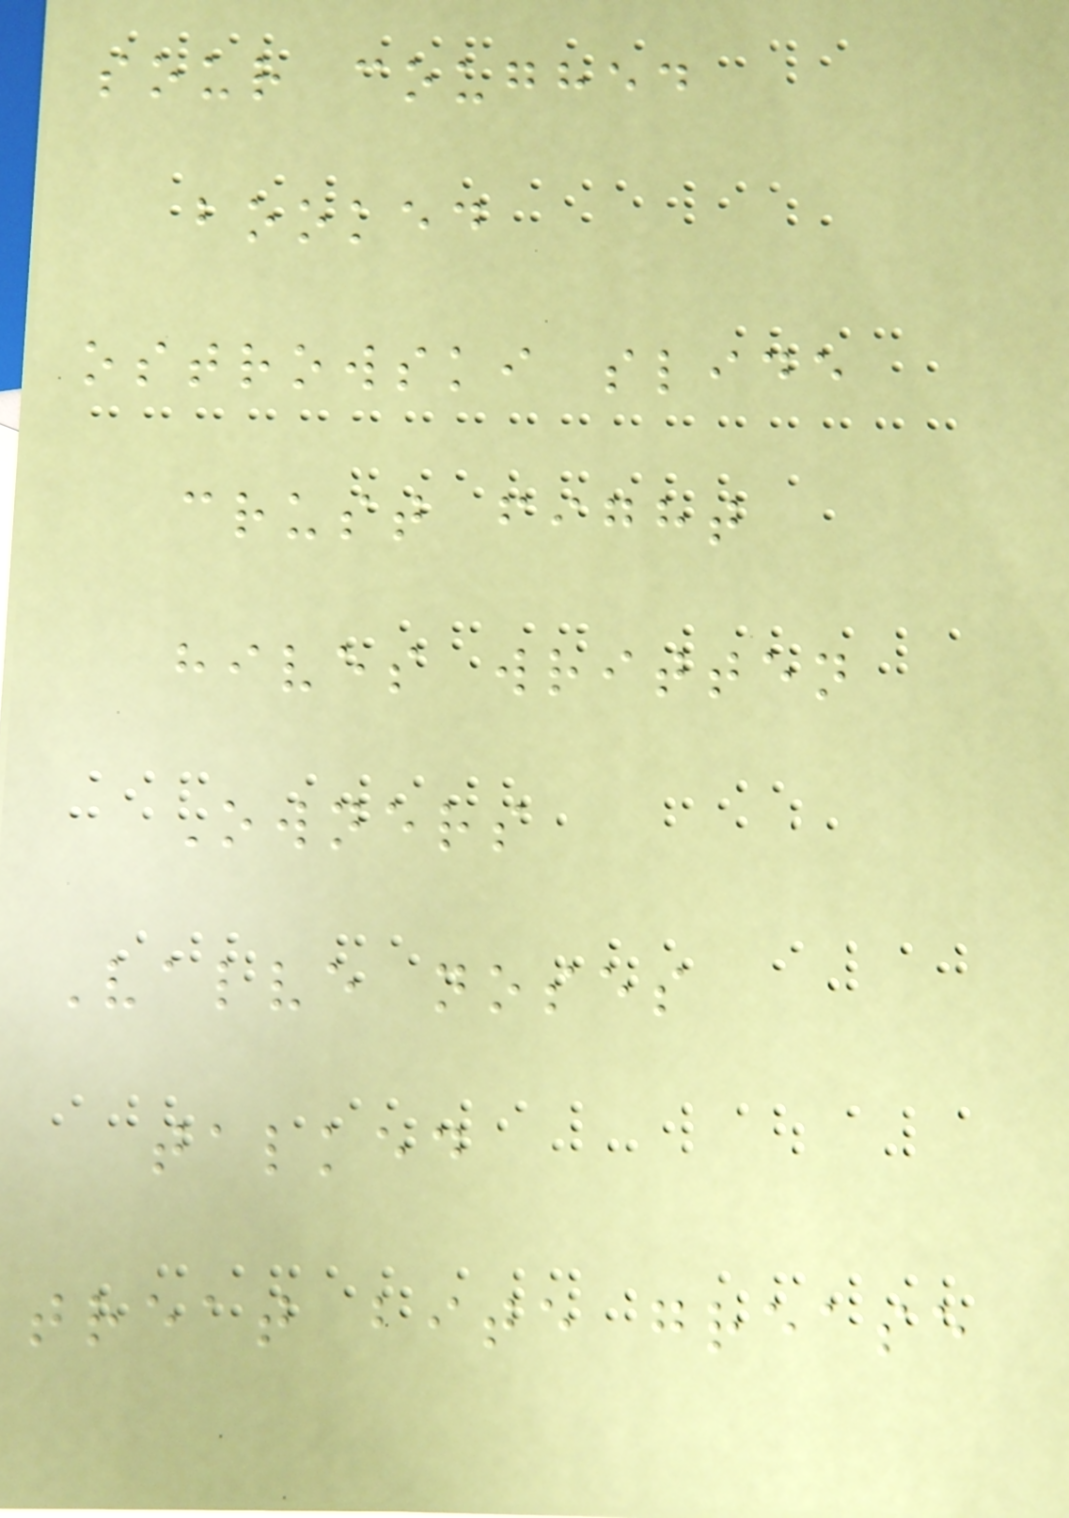sour coughed
booked
ostrowski slide
crust fight
hives written
Owners
Valve noses
talked
treat bite grease
